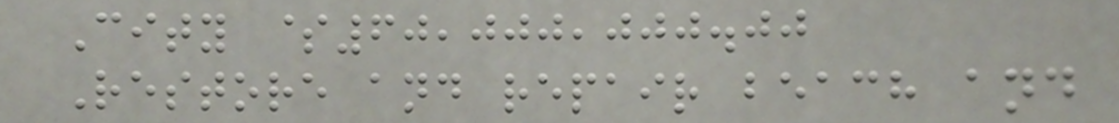City $60,000,000.00
Restore and repair beach and
